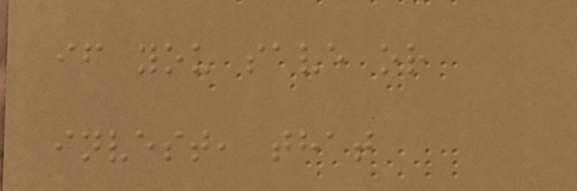if you save or
invest, that
